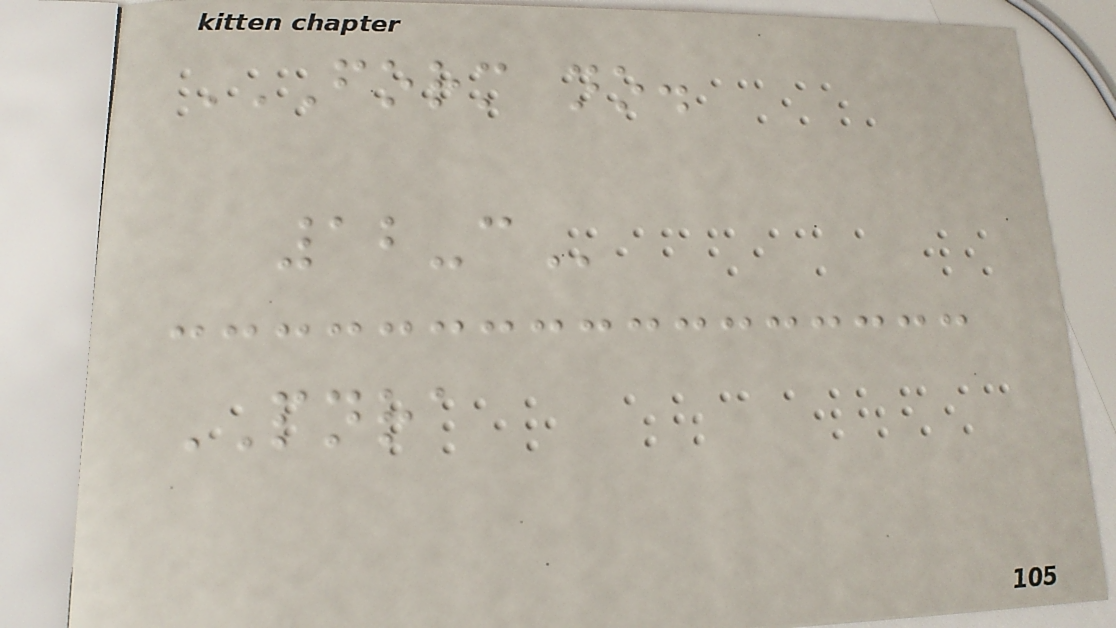FORM NO.
12-C
PNRA
